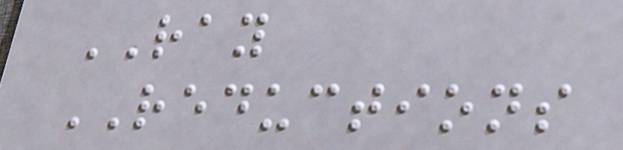RAY
REDUCTIONS
